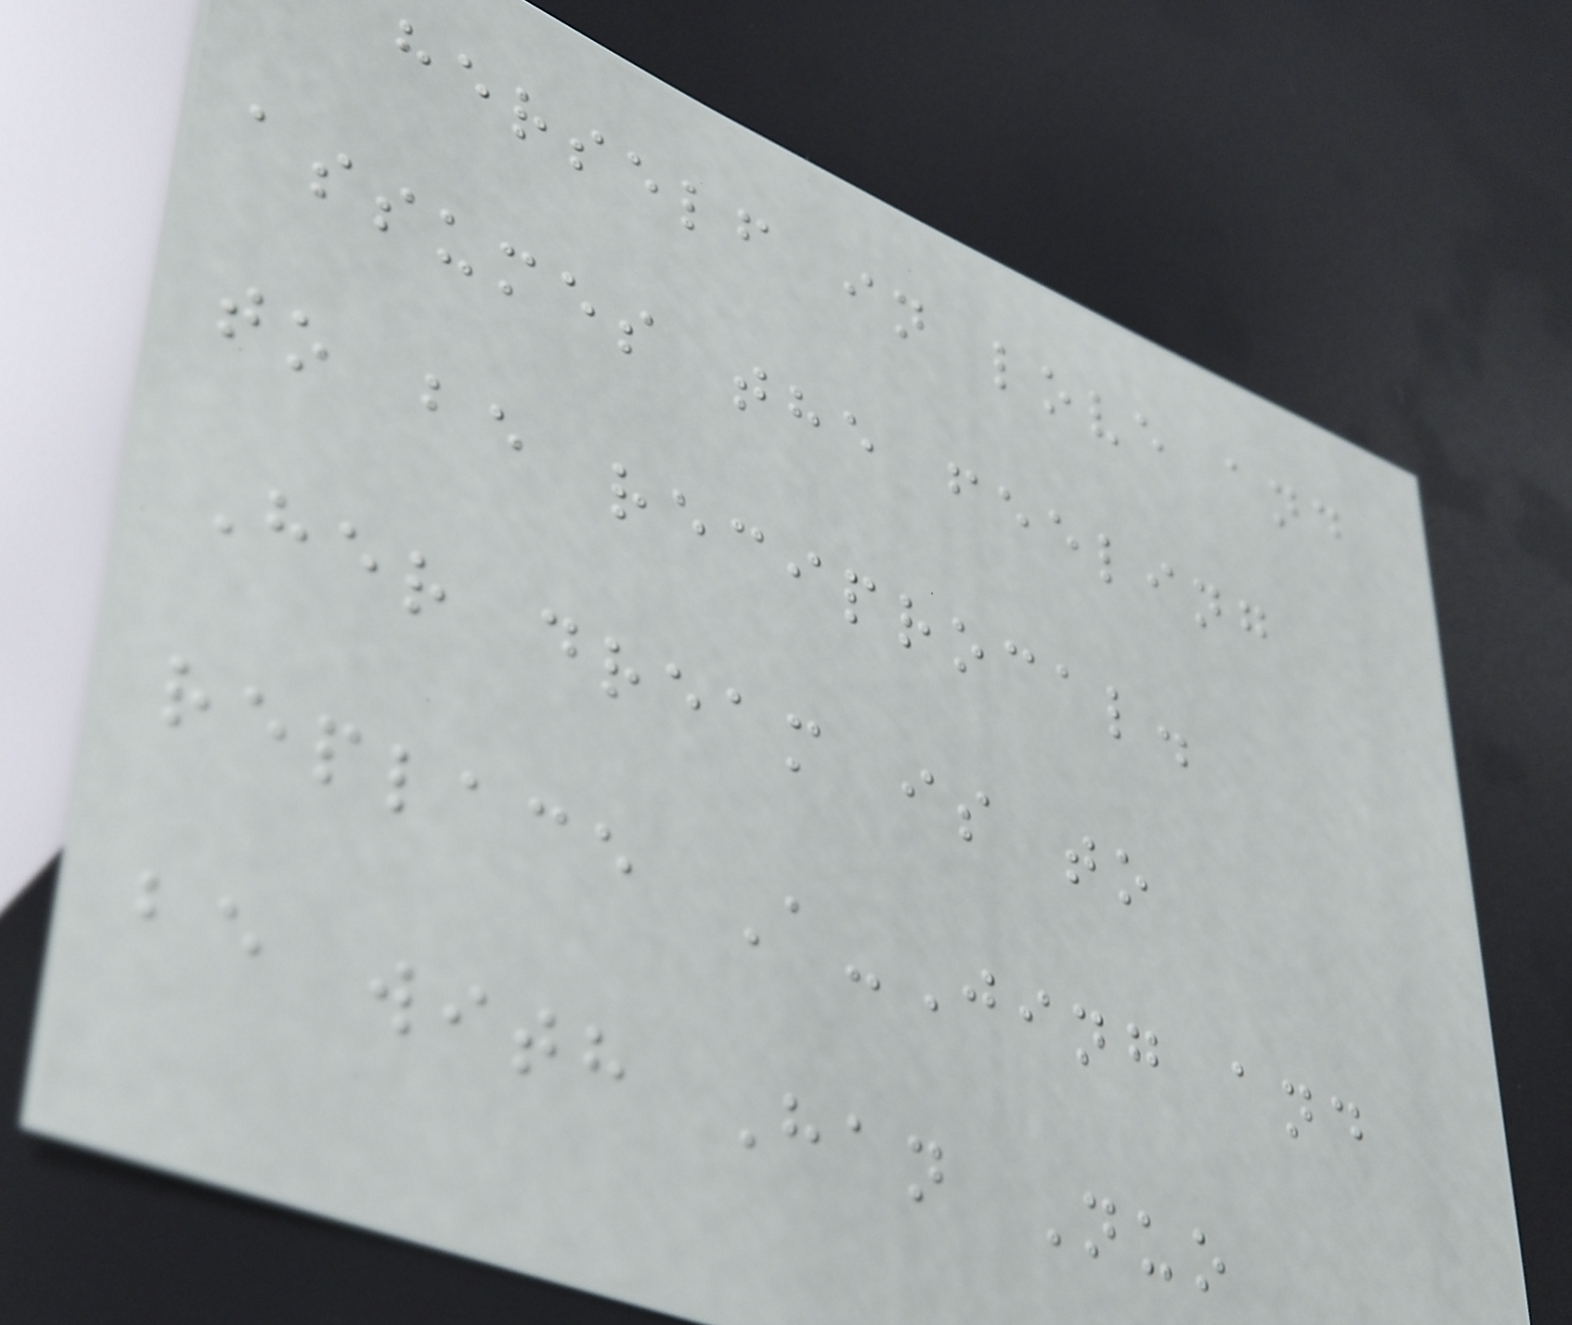herself in love and
assumes the feeling
to be reciprocal.
Her dream is to
replace A-Jing and
be with Han Nuo
